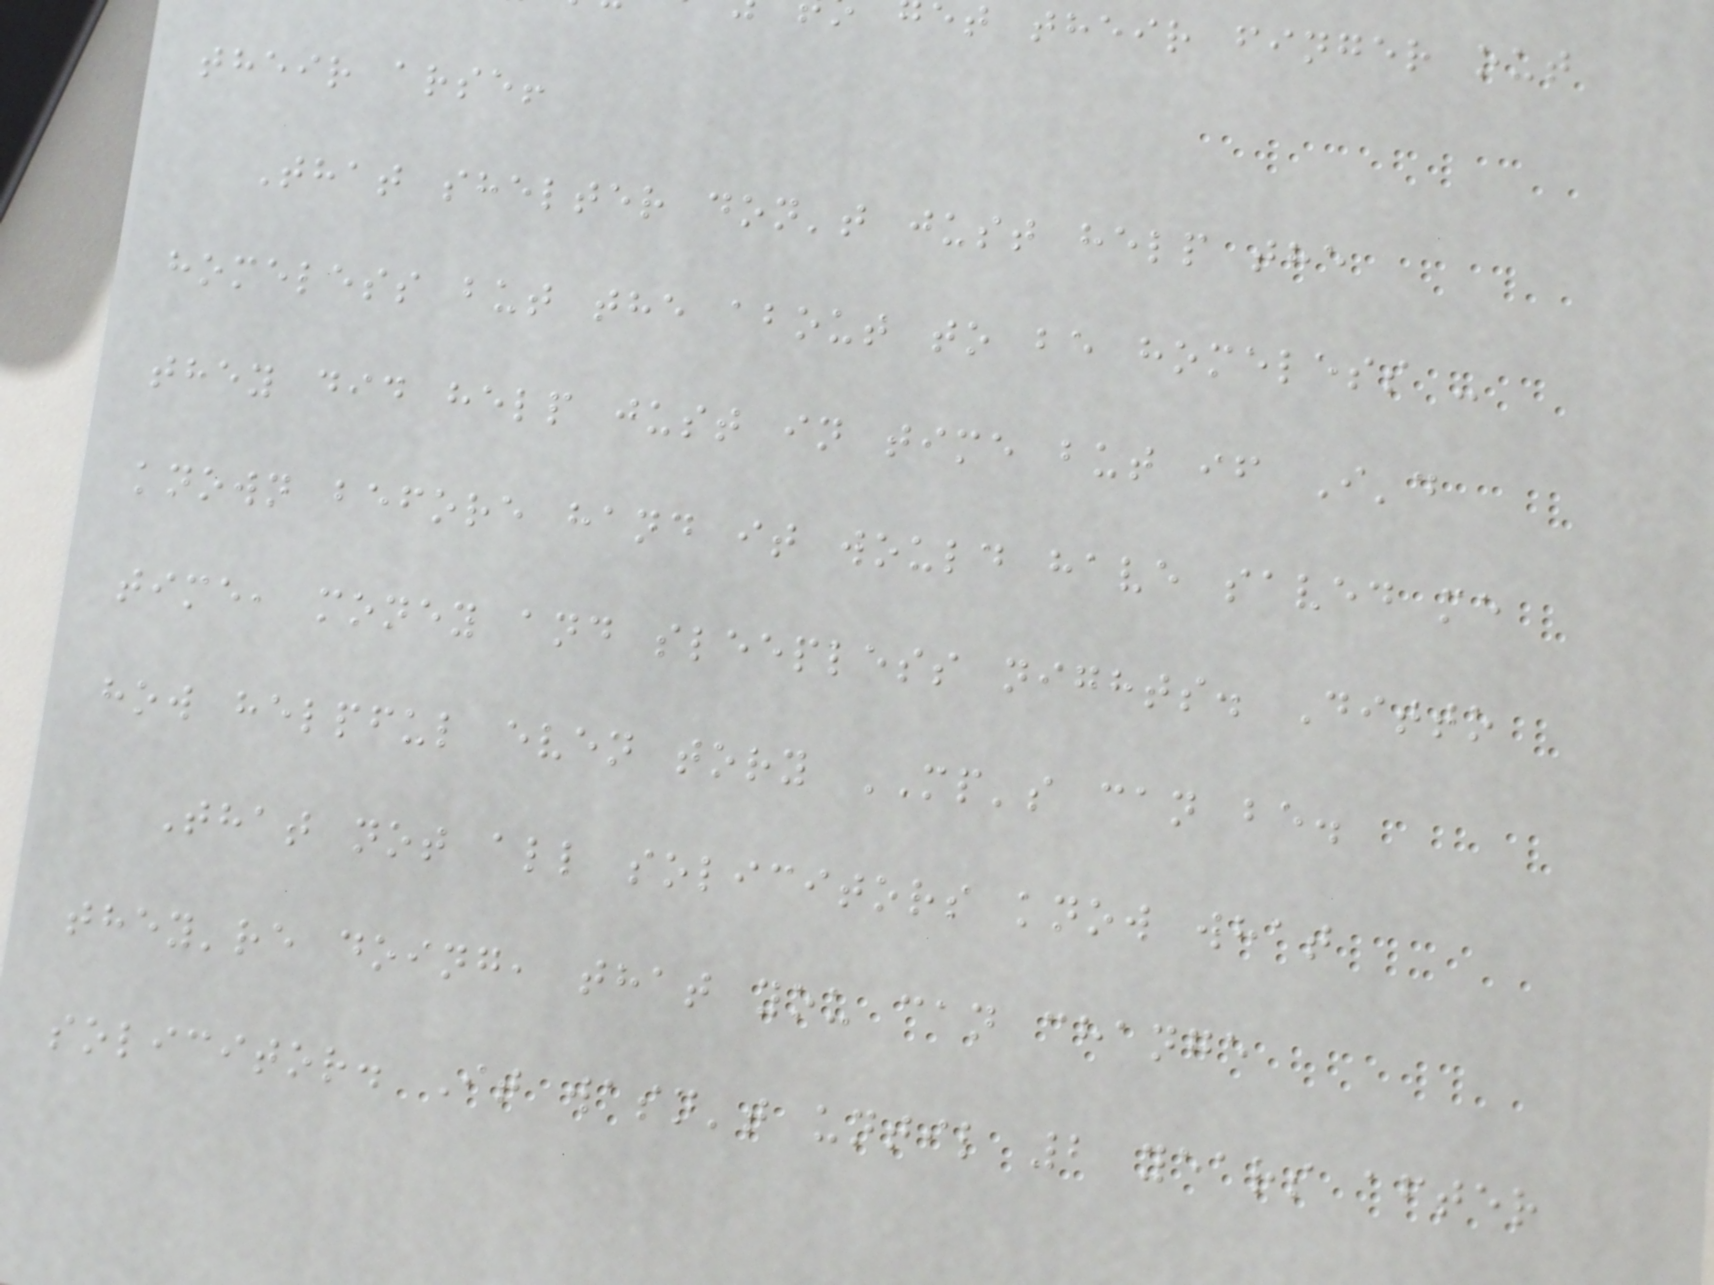et their finger out
their arse!
That shelter don't just help the
homeless but the about to be homeless -
they did help just in time but if I'd
known before hand it would have saved me
time, money and sleepless nights. Ditto
how helpful even tory MP's can be.
That not all solicitors know what
they're doing, that you can change
solicitor. It wasn't until 2 years after
